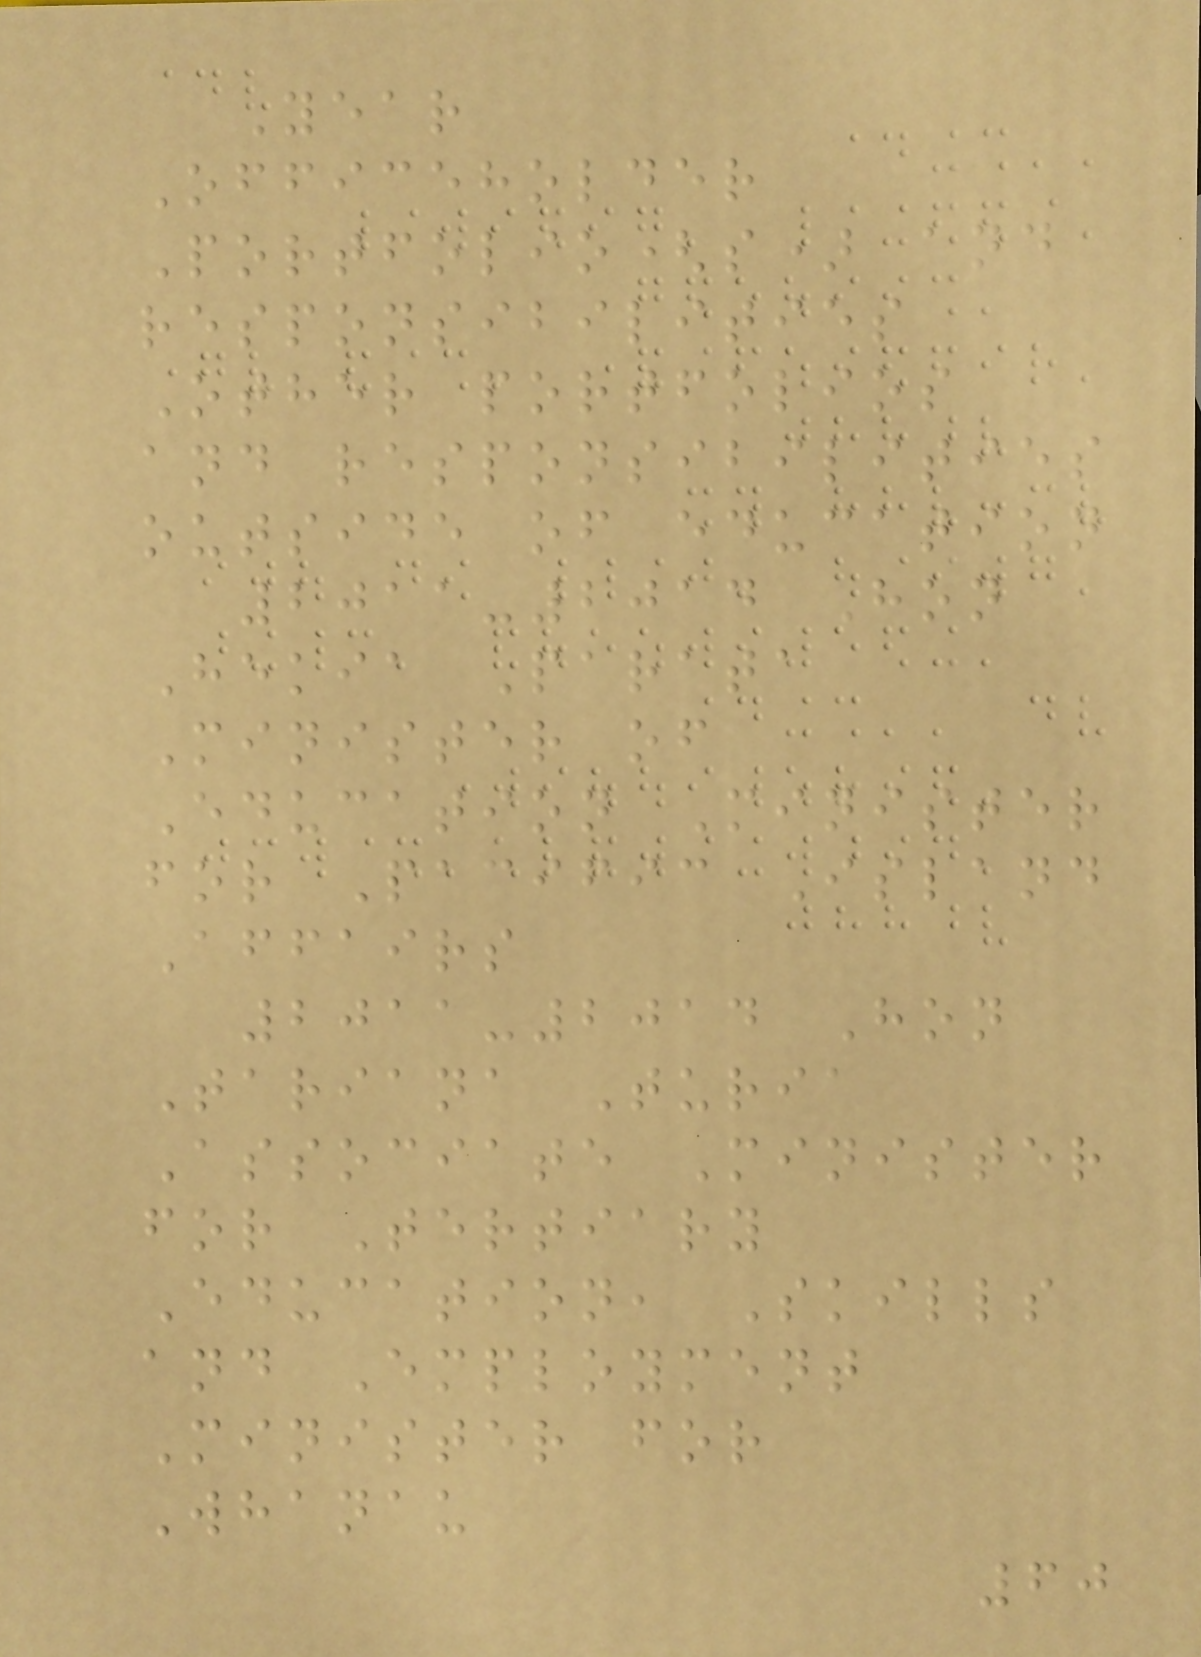Year
Officeholder
Portfolio(s) and
responsibilities
Other portfolios
and responsibilities
outside of education
2011-2014 Hon
Hekia Parata
Minister of
Education Minister
for Pacific Island
Affairs
2011-2014 Hon
Tariana Turia
Associate Minister
for Tertiary
Education, Skills
and Employment
Minister for
Whanau
60
